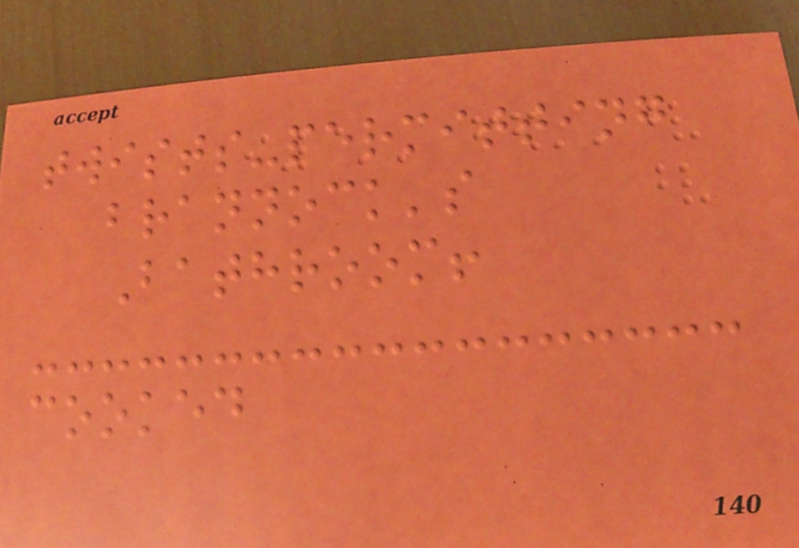twists-permitting
brannock's
Bathroom!
cooked
